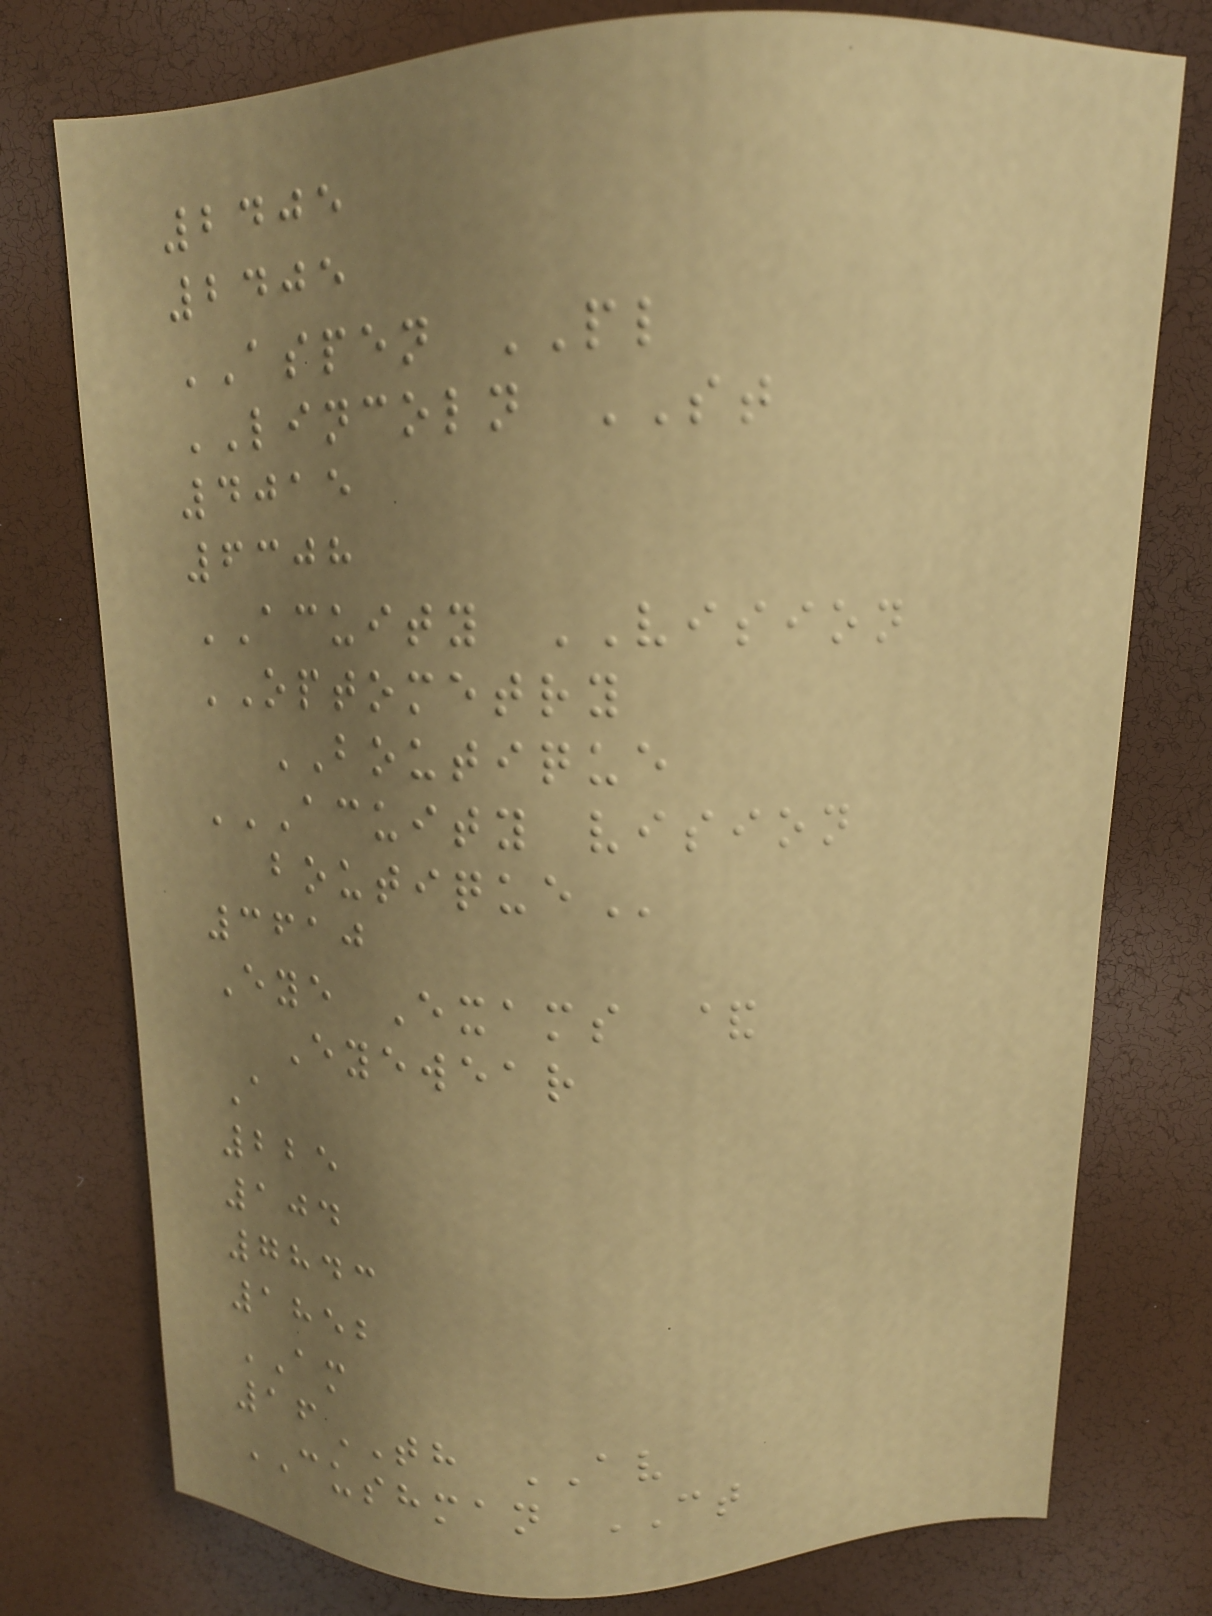2405
2405
ASPEN PL
LINCOLN ST
4015
6308
ACUITY VISION
OPTOMETRY
BOUTIQUE
ACUITY VISION
BOUTIQUE
3610
Eye Exams &
Eyewear
A
225
104
7843
1852
AM
16TH AV
CUSHMAN CT
